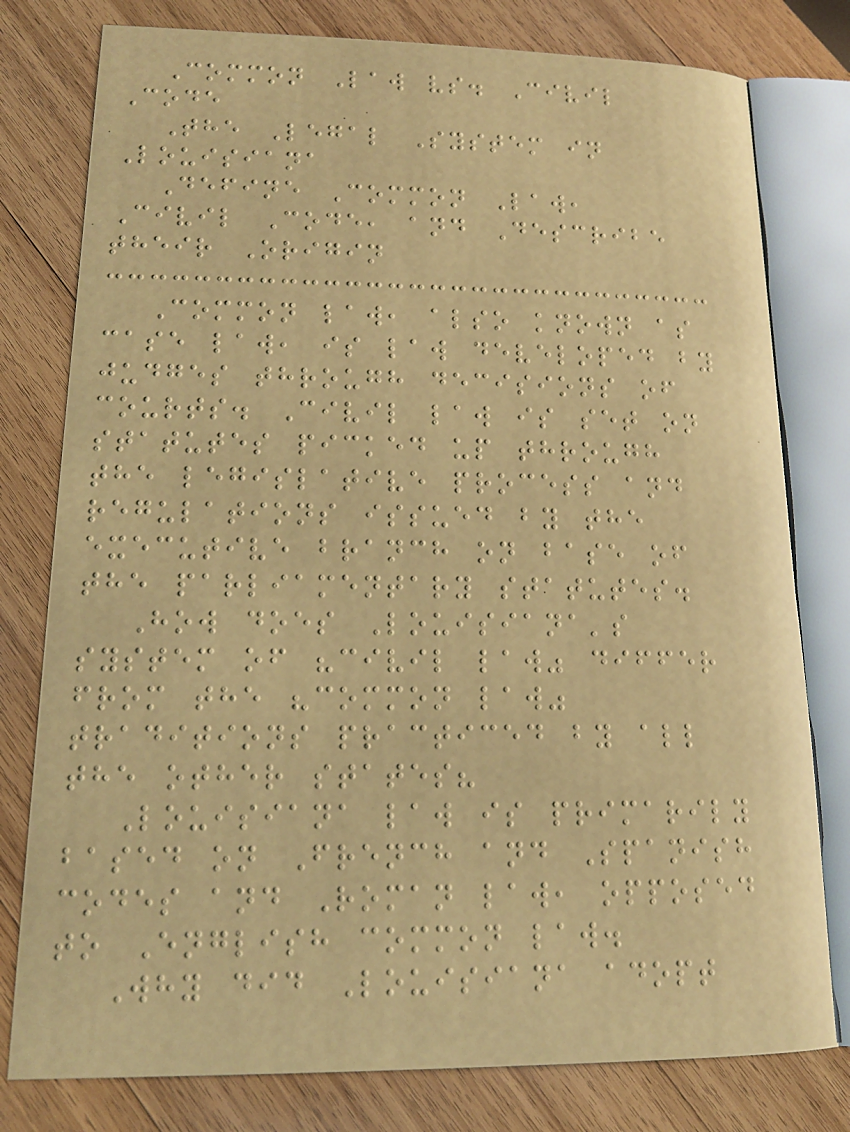Common Law vs. Civil
Code
The Legal System in
Louisiana
Define Common Law,
Civil Code, and Describe
their Origin
Common law, also known as
case law, is law developed by
judges through decisions of
courts. Civil law is set on
statutes picked up through
the legislative process and
regulations issued by the
executive branch on base of
the parliamentary statutes.
How does Louisiana's
system of "civil law" differ
from the "common law"
traditions practiced by all
the other states?
Louisiana law is primarily
based on French and Spanish
codes and Roman law, opposed
to English common law.
Why did Louisiana adopt
